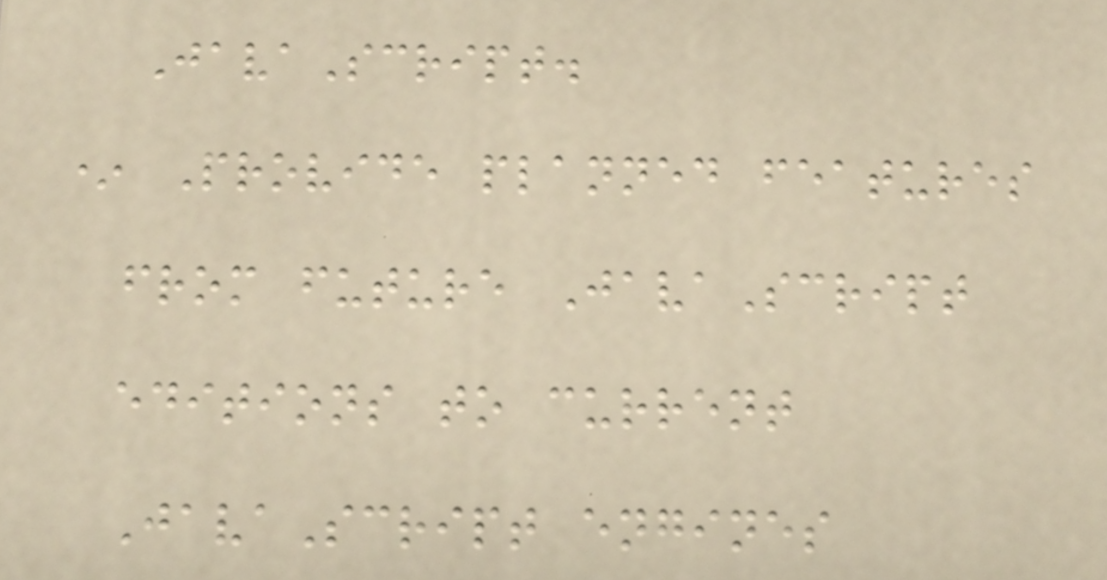JavaScript.
* Provide planned features
from future JavaScript
editions to current
JavaScript engines
